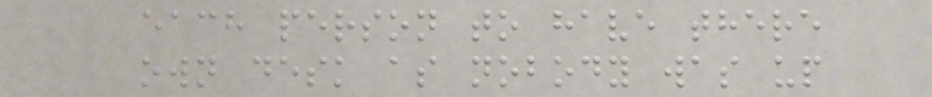each person to have there
own desk as nobody was up
